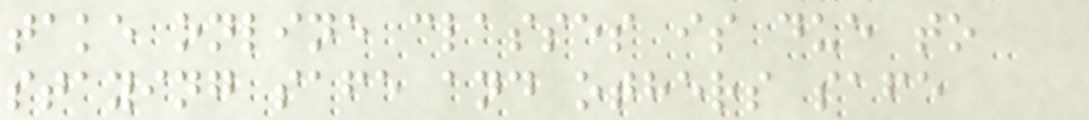take online classes is due to
staying safe and others safe
